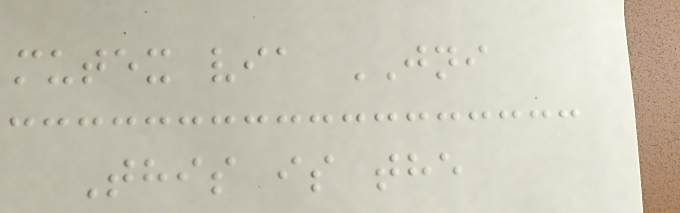mutex via JNI
This is the
